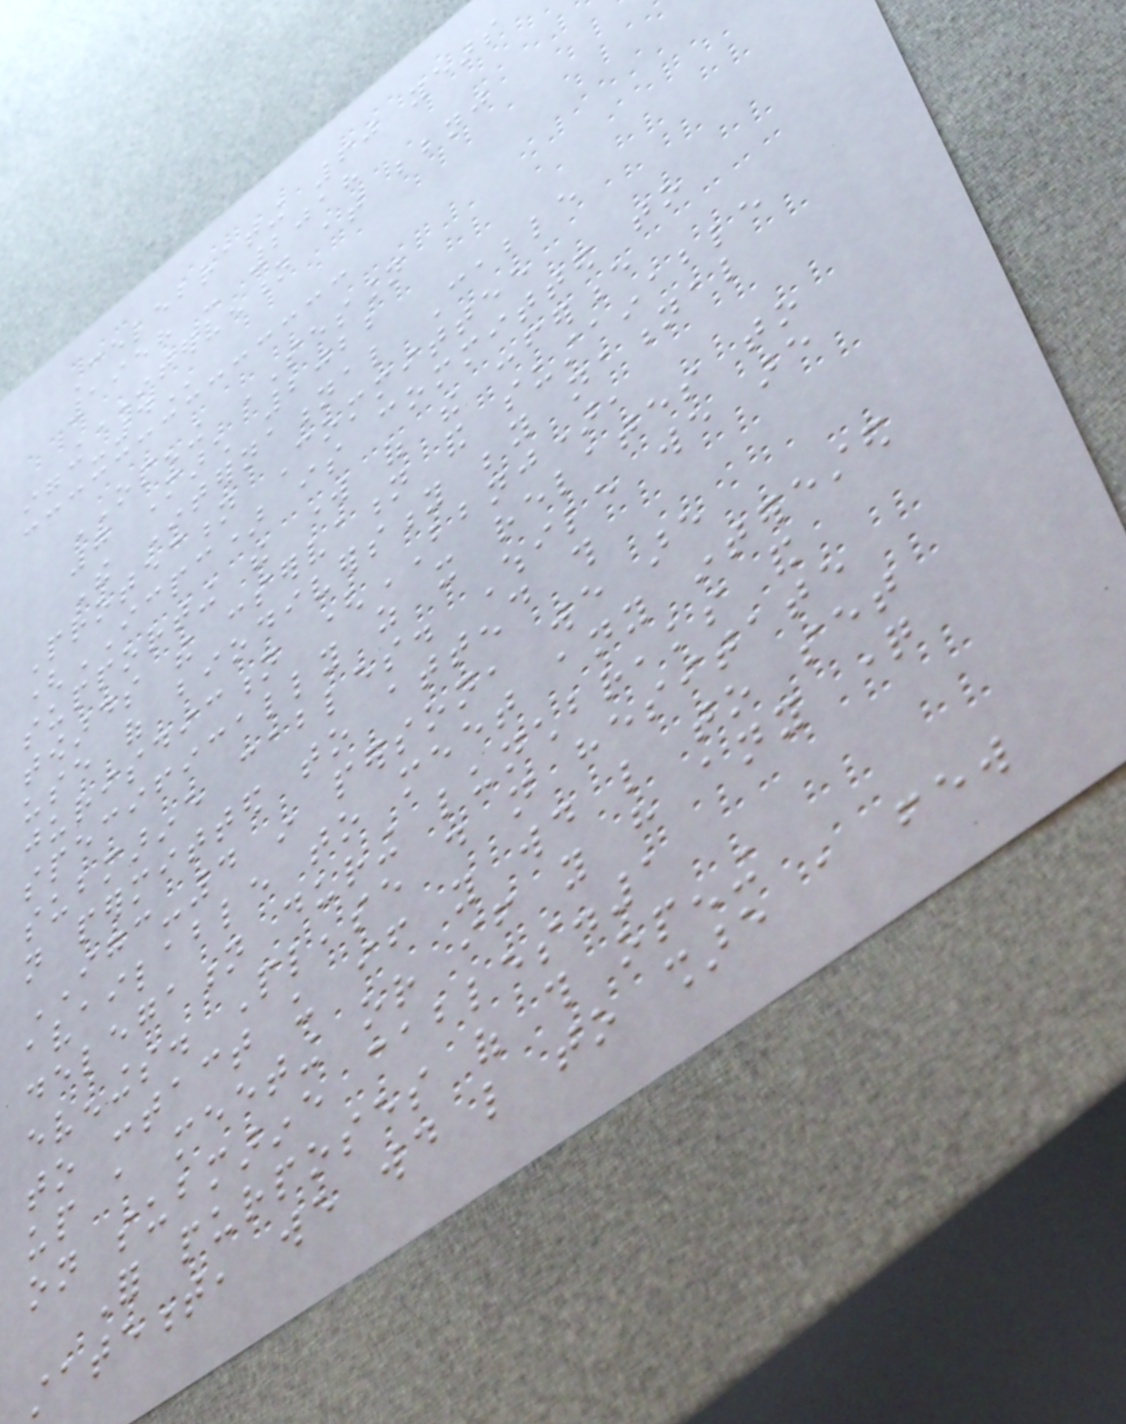Celebrating 60 years
1958 - 2018
INTERVENTION AT BBNJ
IGC-4
OPENING SESSION
7 March 2022
The International Cable
Protection Committee
(ICPC) is committed to
supporting the work of the conference
towards the conservation and sustainable
use of biodiversity beyond national
jurisdiction (BBNJ),
specifically as it relates to
submarine cables. While we are
not permitted to attend this
IGC-4 in person, we are
available to meet any interested
delegation during lunchbreaks and
evenings. Please do not hesitate
to contact us if you would like to set
up a meeting or if you have any question
on submarine cables.1
For purposes of this opening
statement, we would like to share a few
